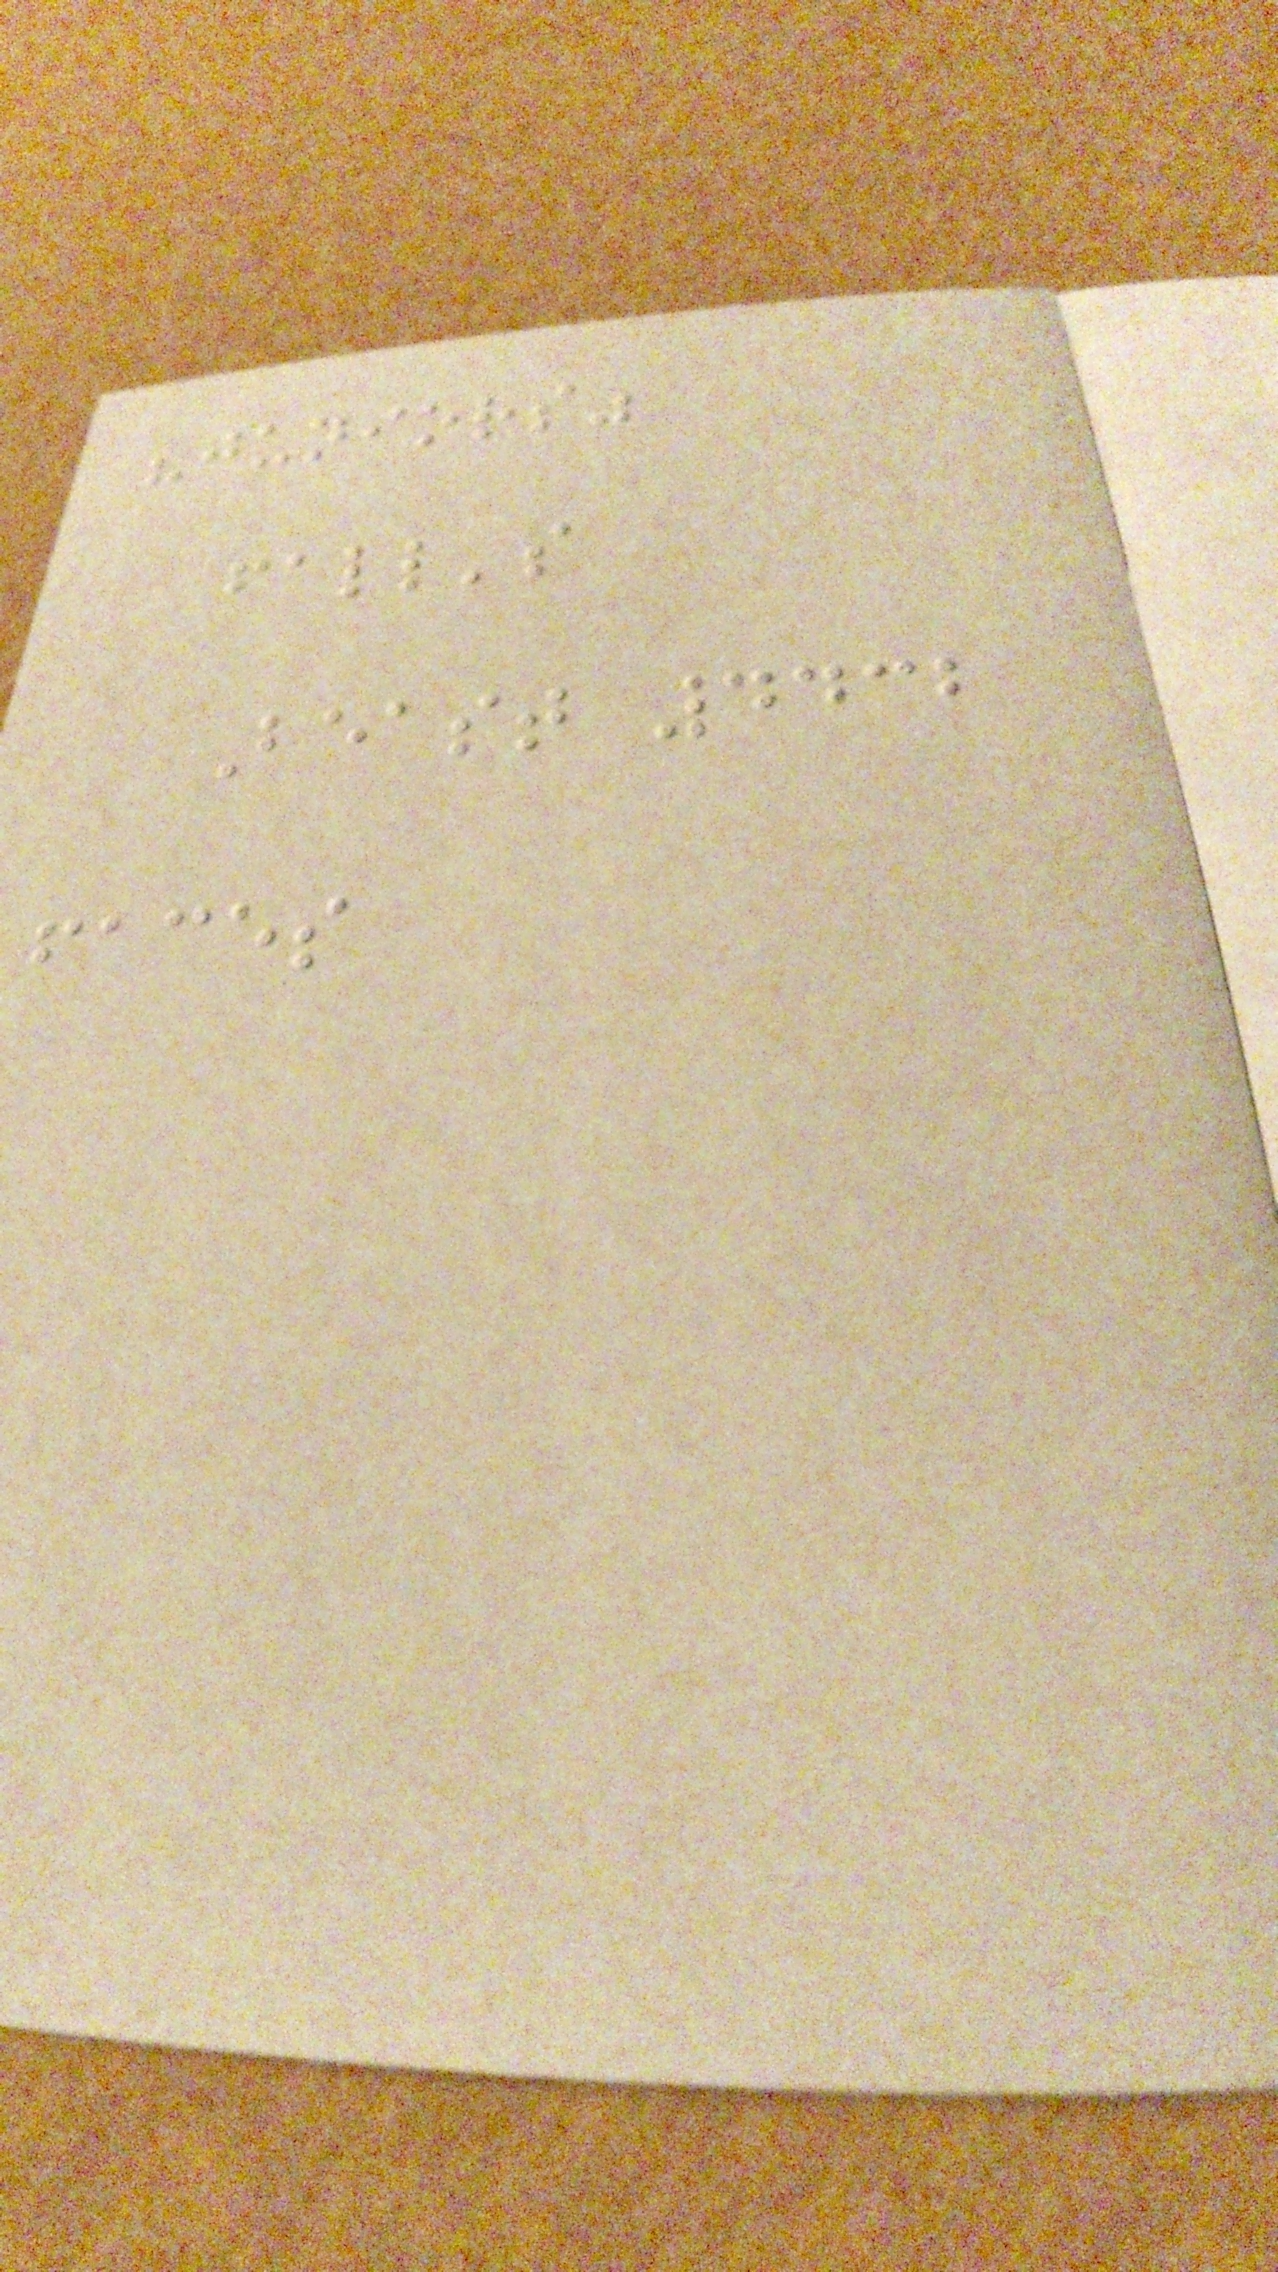"juniors"
fall's
Beast 4432
faces
